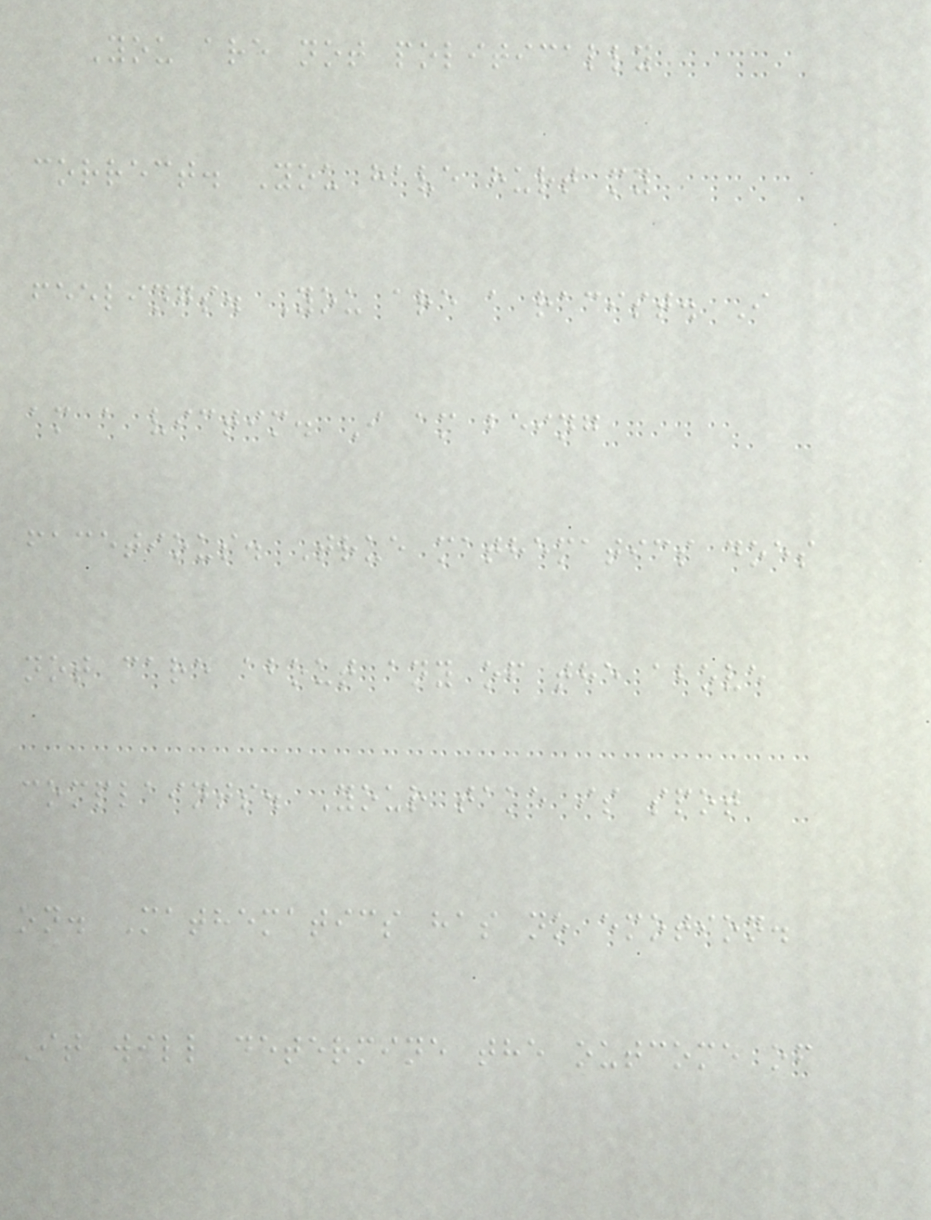You are not politically
correct. You have hurt my
feelings. You are a racist. I
am a victim. I am being
facetious. True mathematics does
not care about any of the above
complaints. Your take is spot
on. Mathematics has no emotion.
It will determine the outcome of
